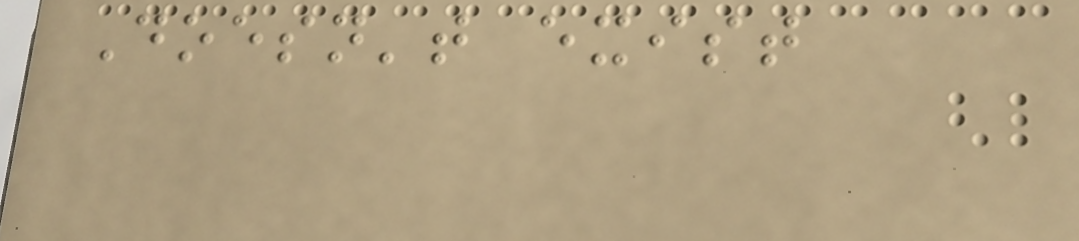Doesn't exist
